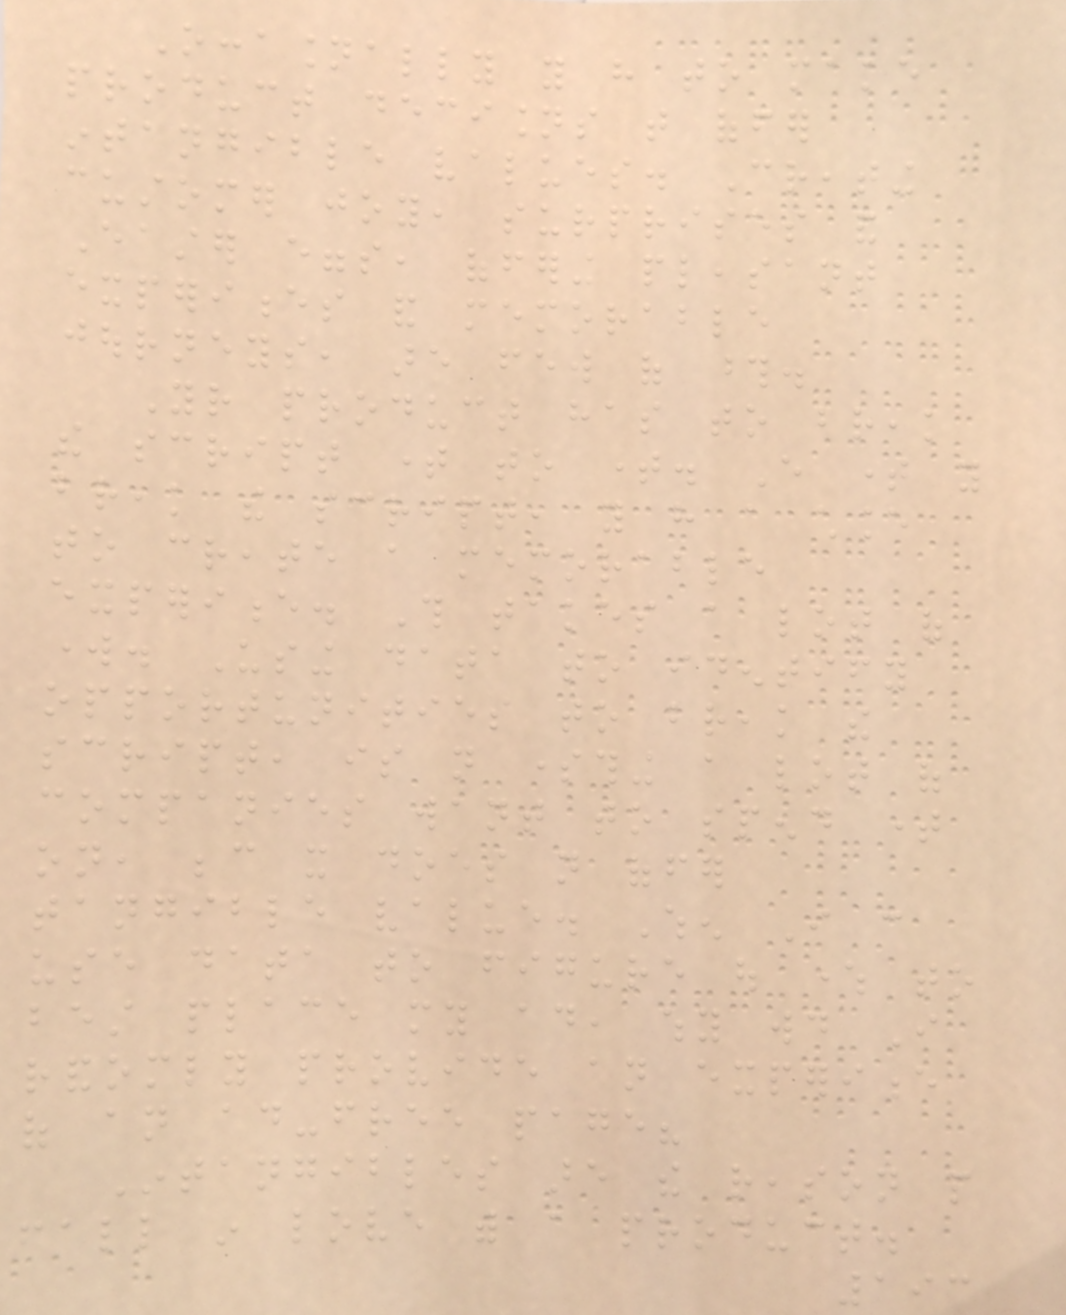Occasionally you have to make
product decisions that offer
intangible values. Creating
customer joy, surprises and
Easter eggs, offering pleasant
experiences and memorable
journeys, are few of those.
Your product has to break
the script time to time. Every time you
break the script, you have a chance
to create a memorable
experience. This takes a lot of
work. Using data to identify
opportunities to break the
script, is not something a lot of
companies want to spend time
on, because it does not offer
tangible value. When I can
use data to figure out where to
best place my ad, why would I
randomly provide an experience
of an ad-free page?
Intangibles are the reason people
fall in love with a product.
193
